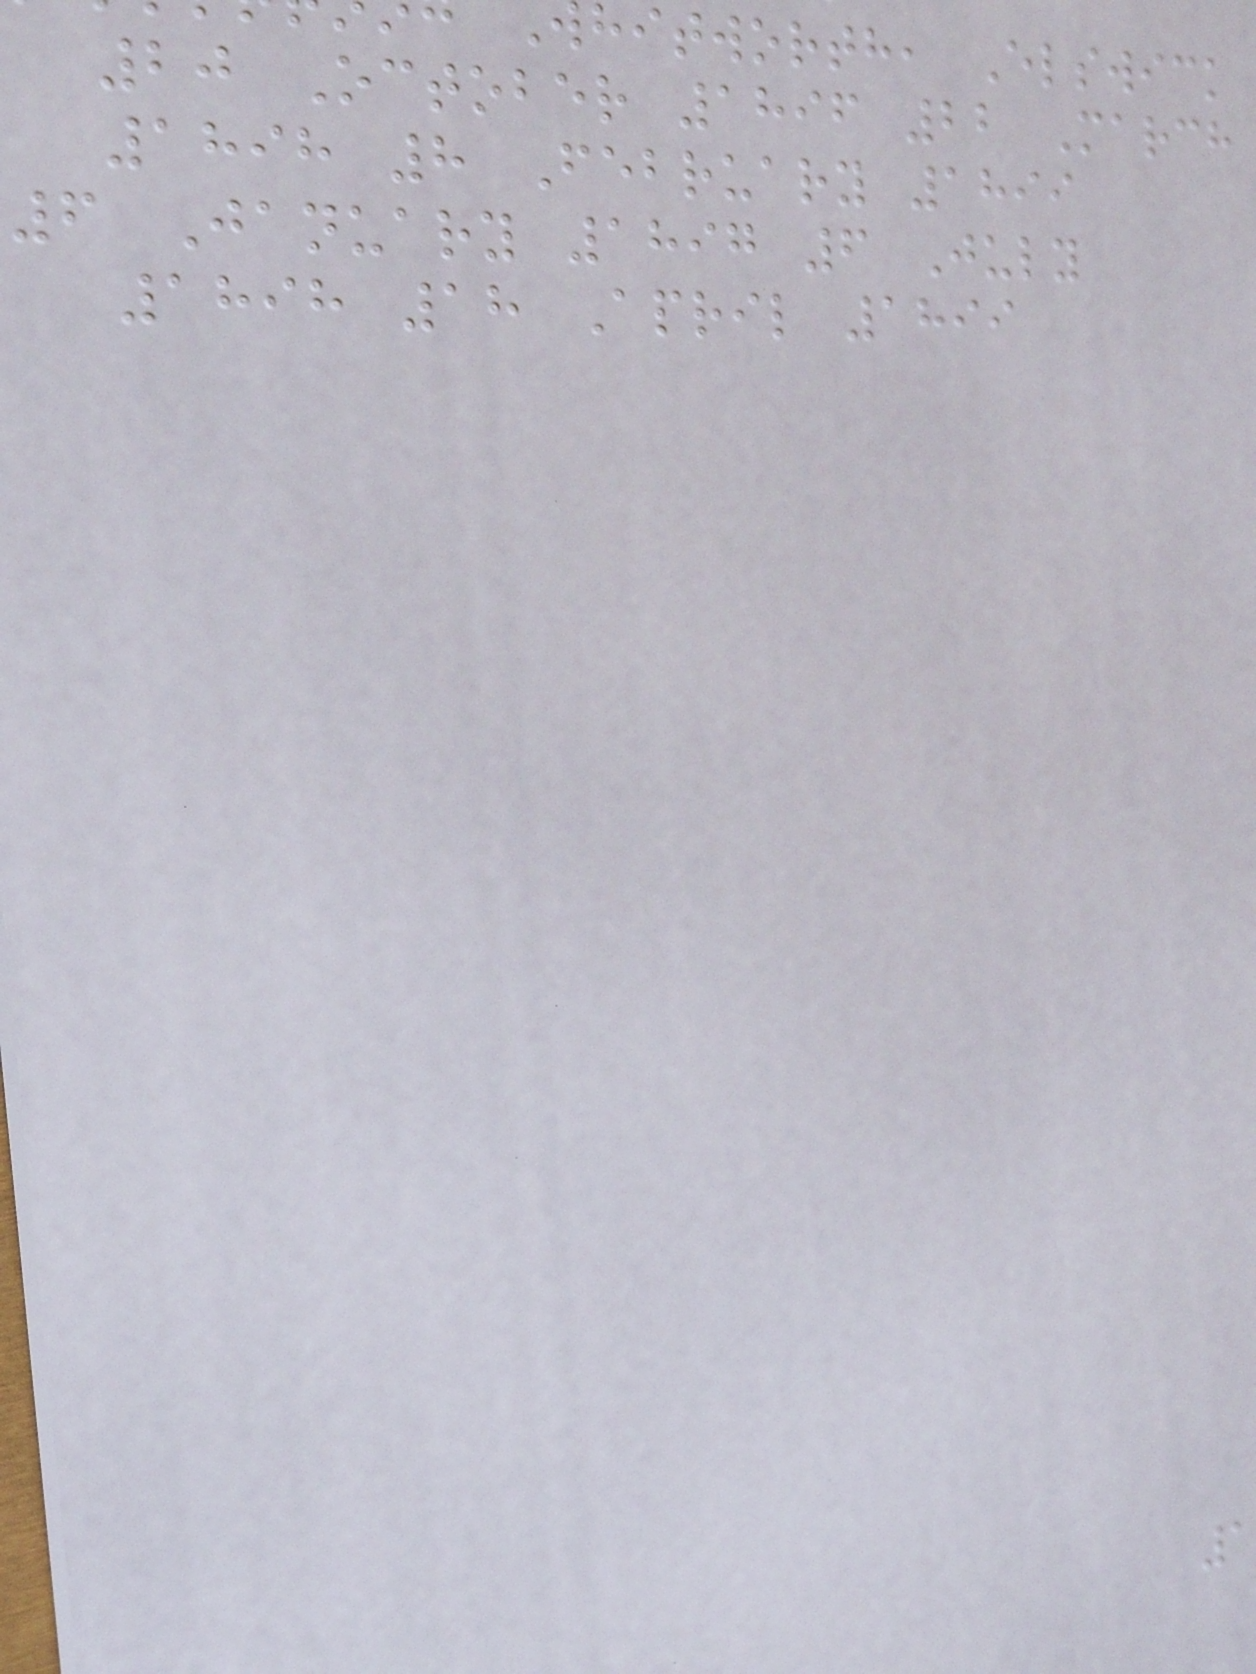hitworth, Elswick
20 October 1896 22 March
1898 8 February 1899
6 January 1897 6 July
1898 18 April 1899
